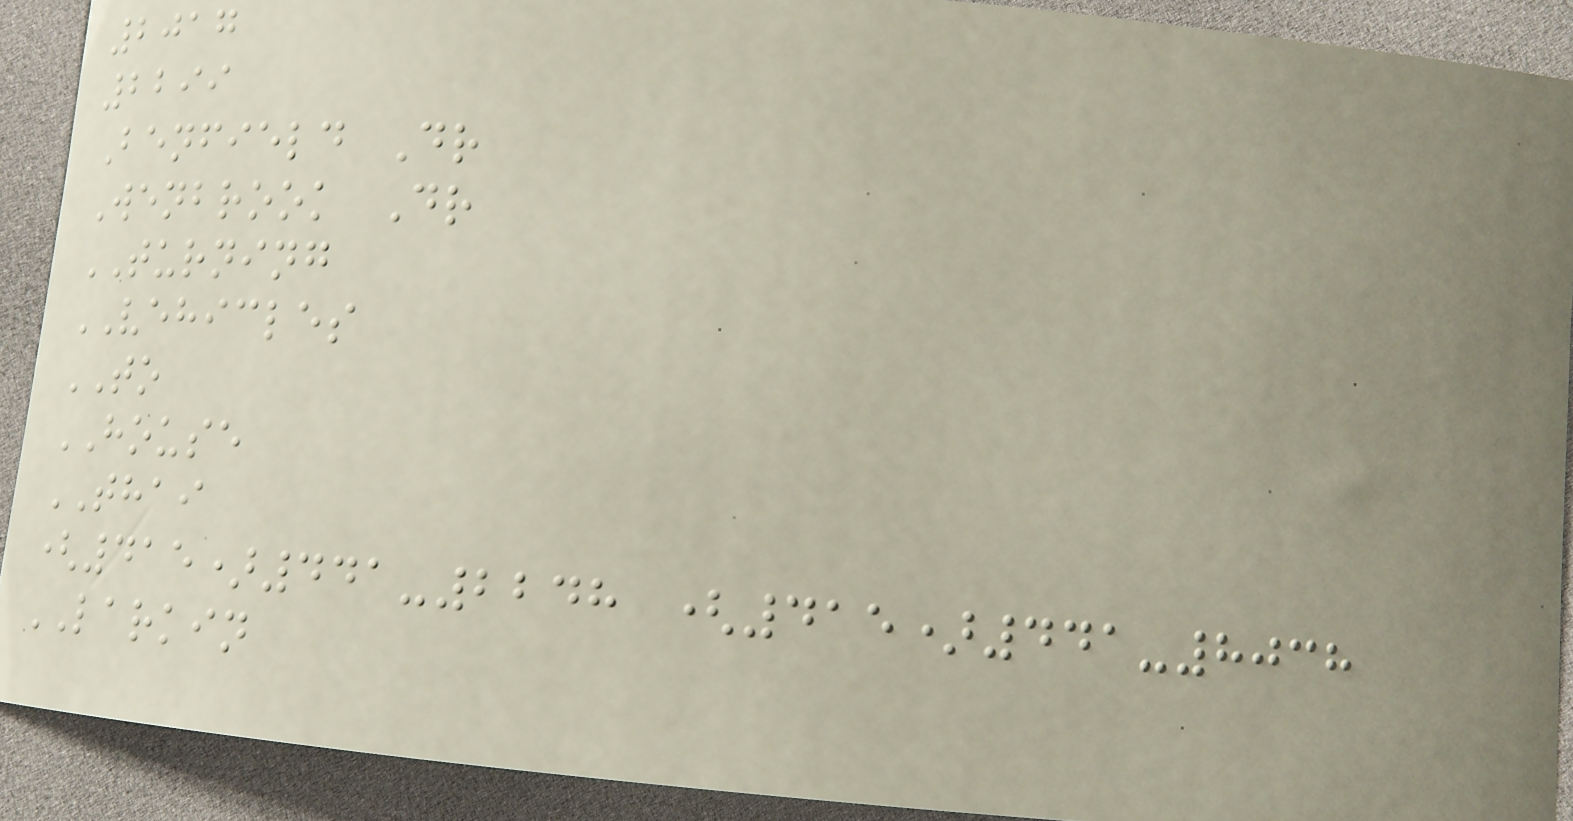2017
2299
Benfield Dr
Wenbrook Dr
TURNING
VEHICLES
TO
HOUSE
THAI
(415)441-2248 (415)441-8038
LARKIN
